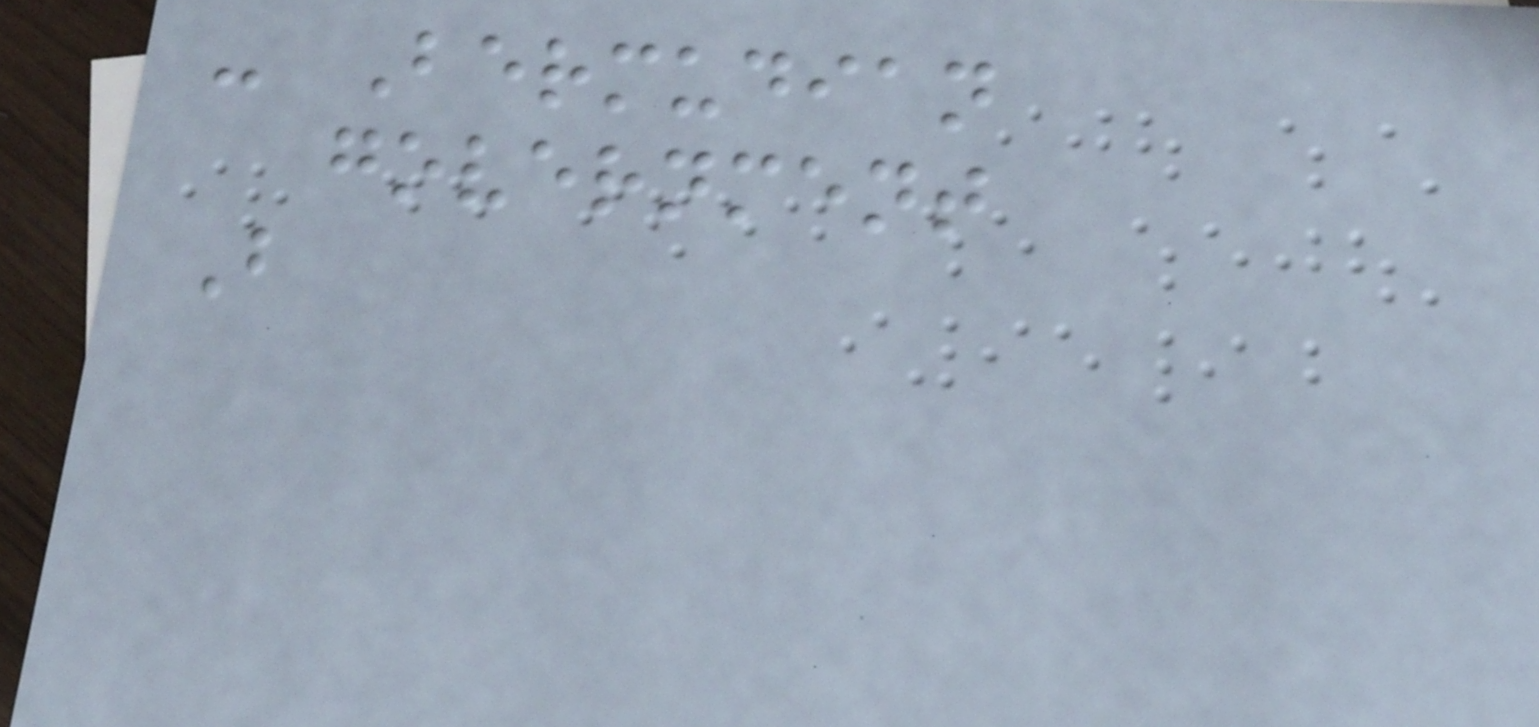- Bermudian
government
B
